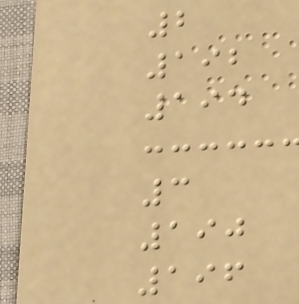2
192
194
3
190
196
